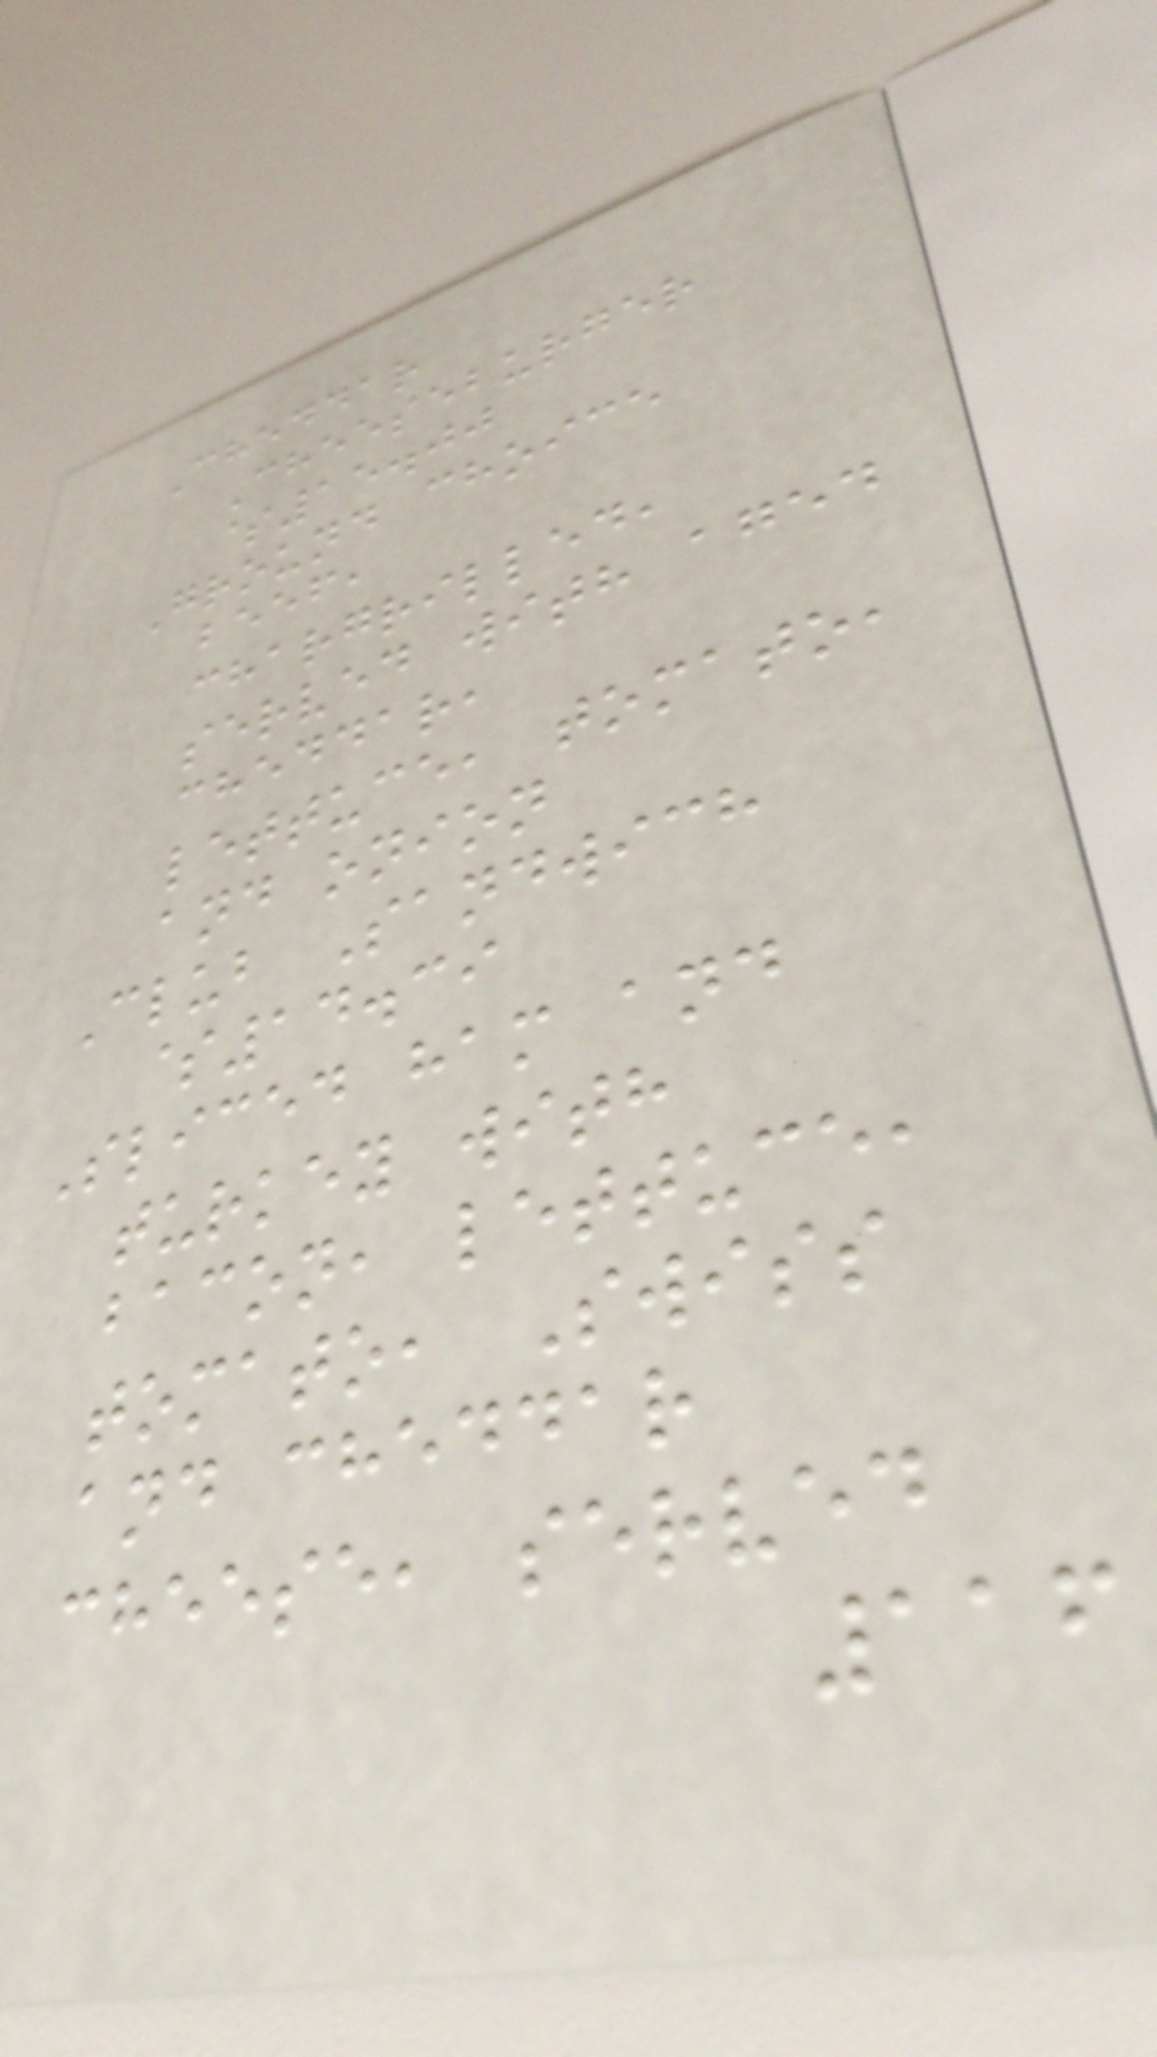Cheddar
Cheeseburger
$15.00
Ground choice
beef,
chargrilled,
served with aged
cheddar,
lettuce, tomato,
and onion
Club Sandwich
$14.39
Sliced ham and
turkey with
bacon, lettuce,
tomato, Swiss
and cheddar
cheese, served
116
